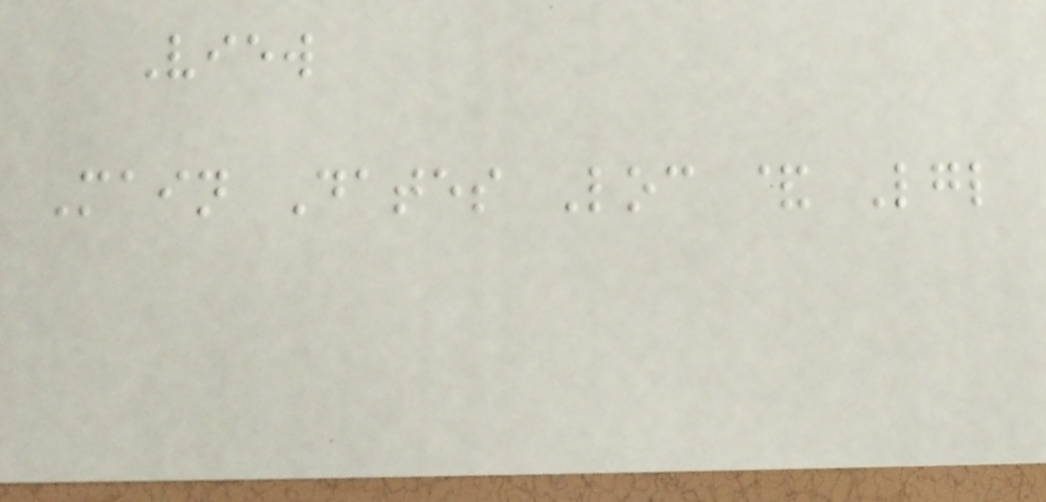View
Main Dates Loc & Lgl
